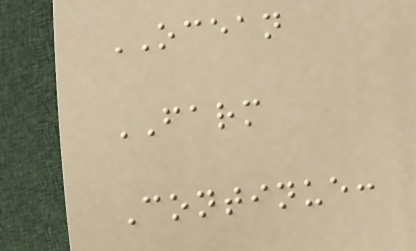OCEAN
FARM
Continue:
